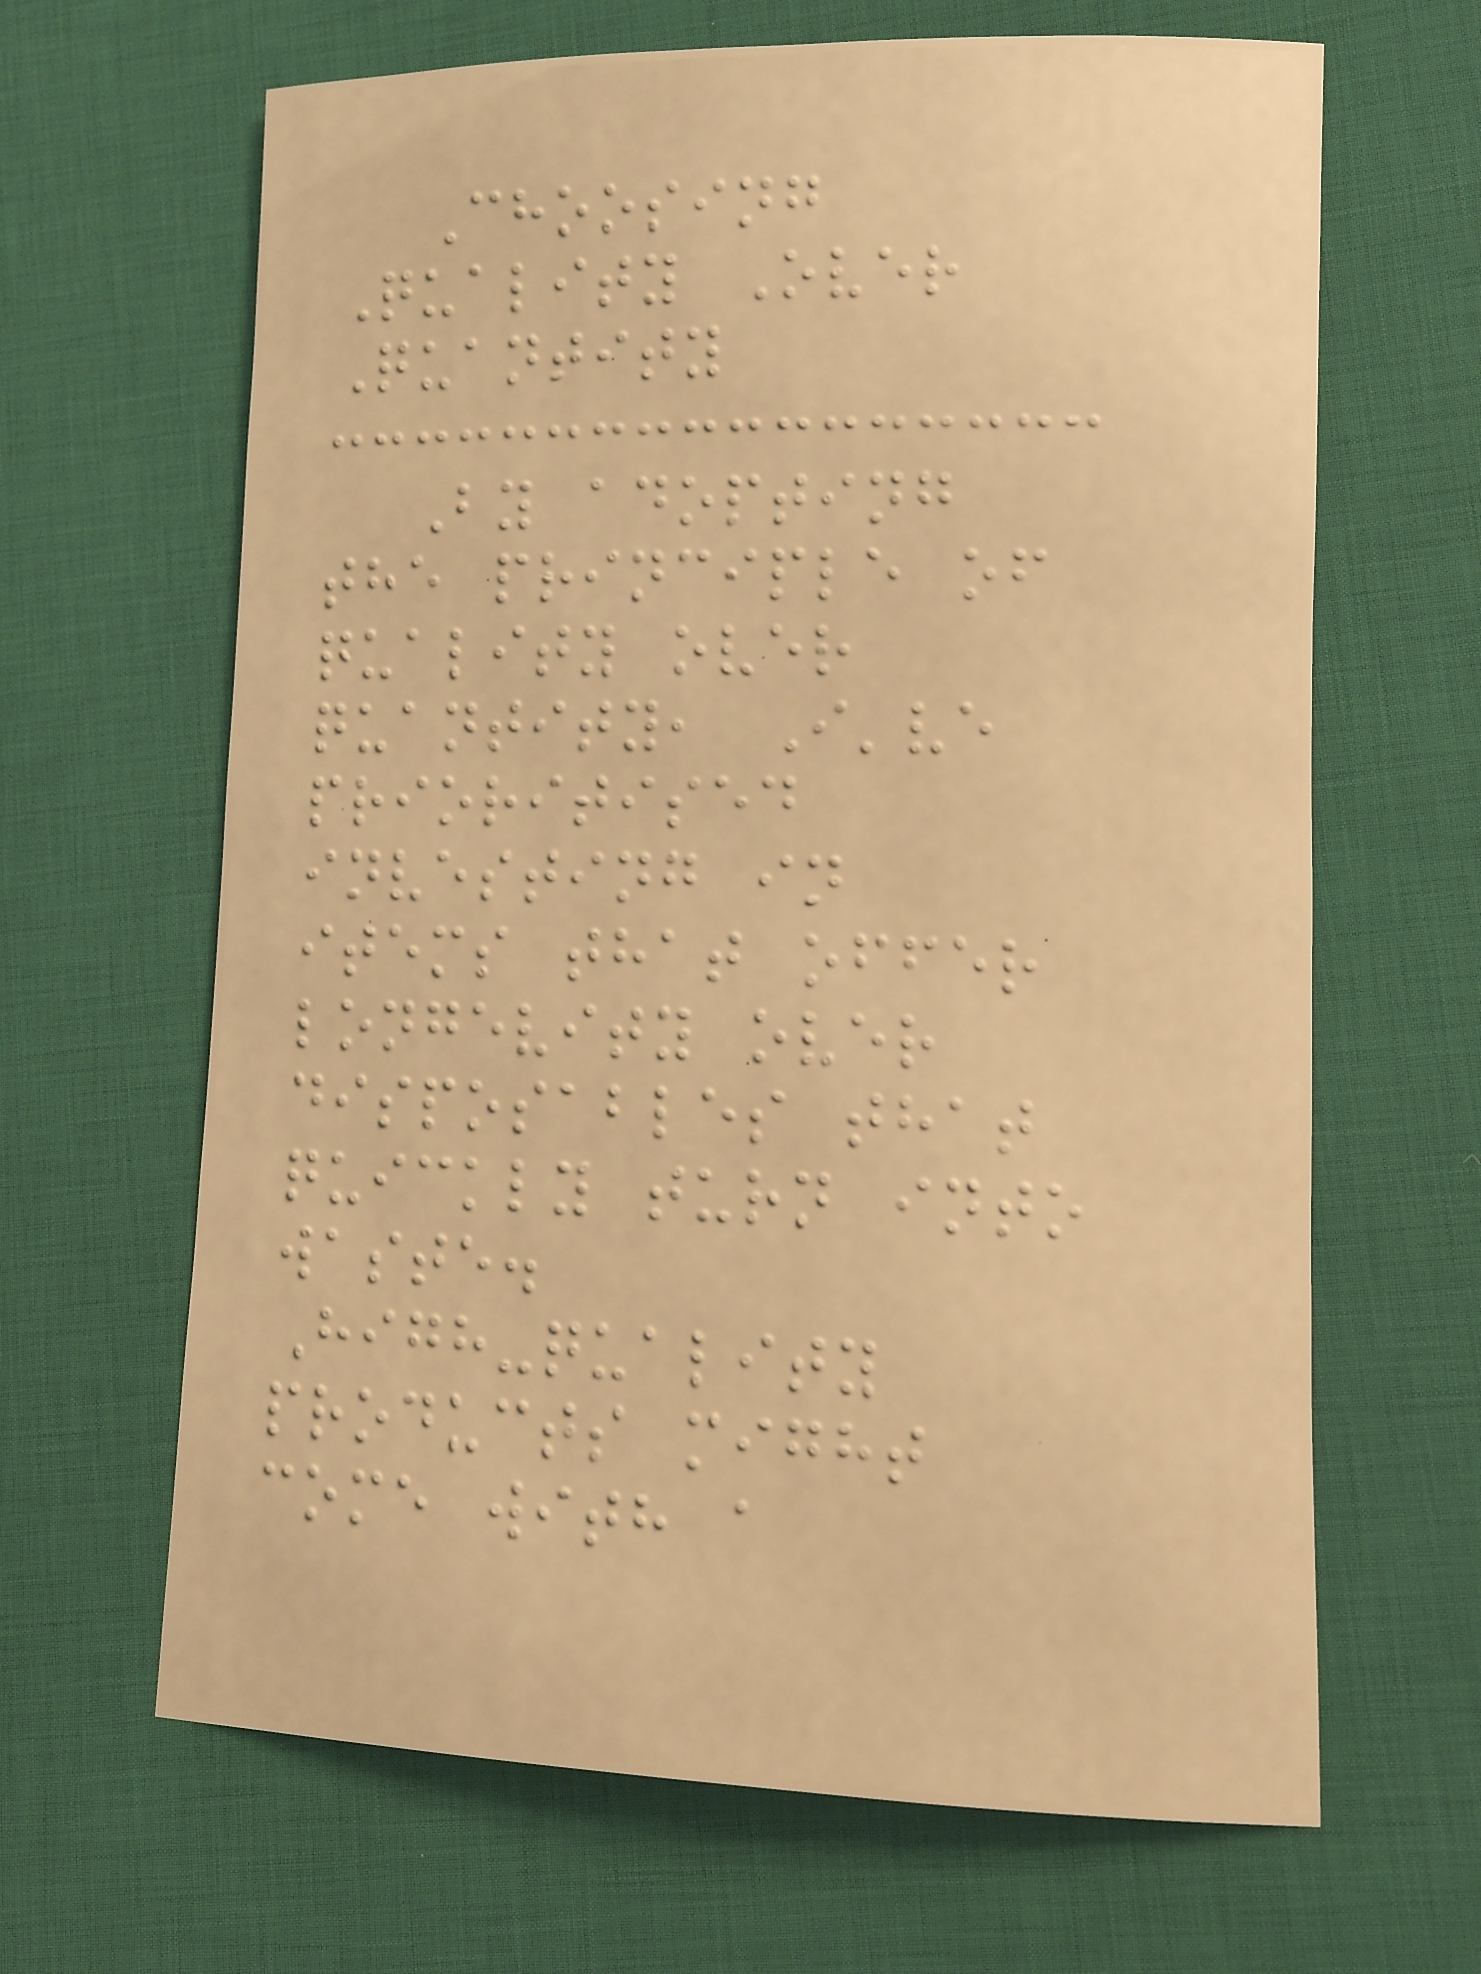Choosing
Quality Over
Quantity
By adopting
the principle of
quality over
quantity, I've
prioritised
investing in
items that offer
longevity over
disposables that
quickly turn into
waste.
High-quality
products might
come with a
